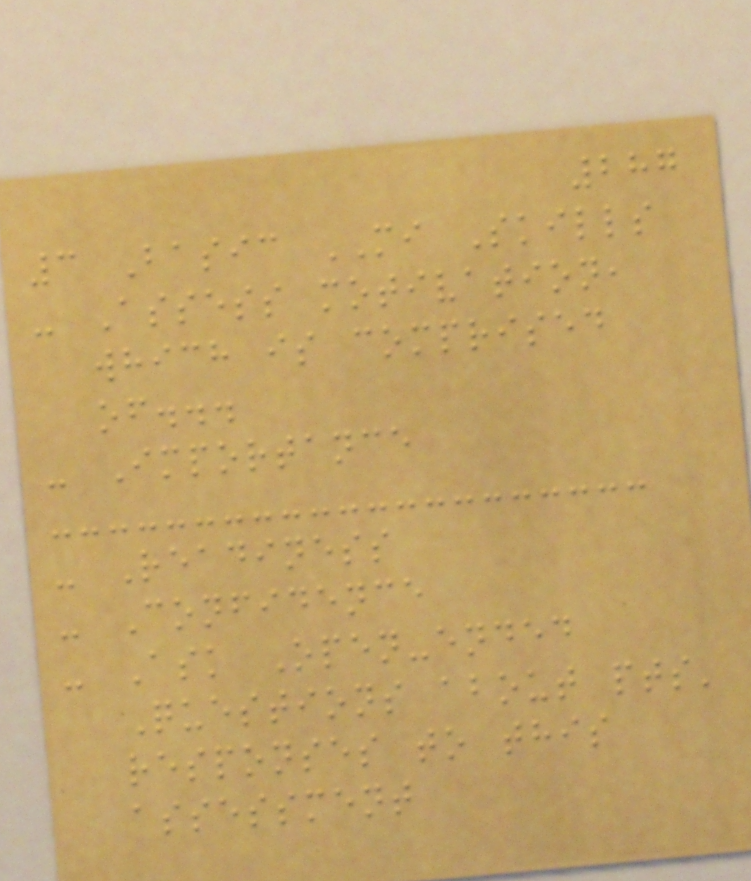287
3 Basic MI Skills
- Assess motivation,
which is comprised
of...
- Importance
- Readiness
- Confidence
- Ask Open-ended
Questions about pts'
responses to this
assessment
